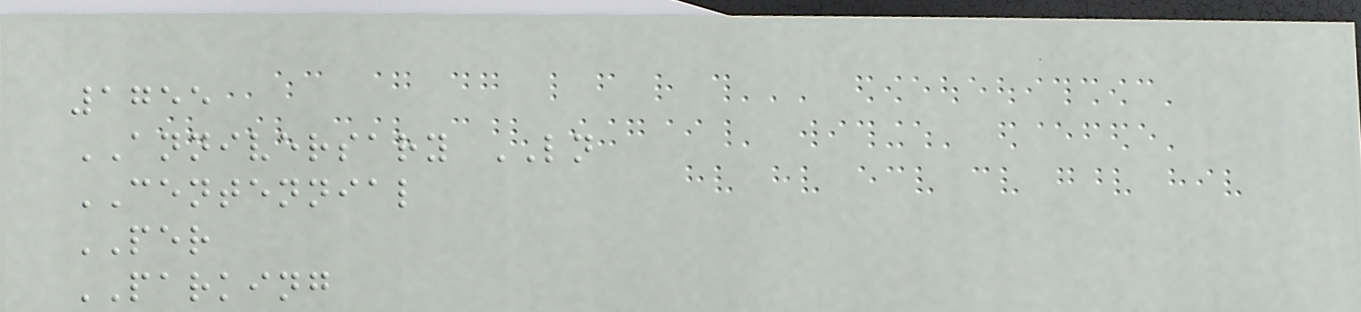1755
ANNIVERSARY LN
CENTENNIAL
PER
PARKING
